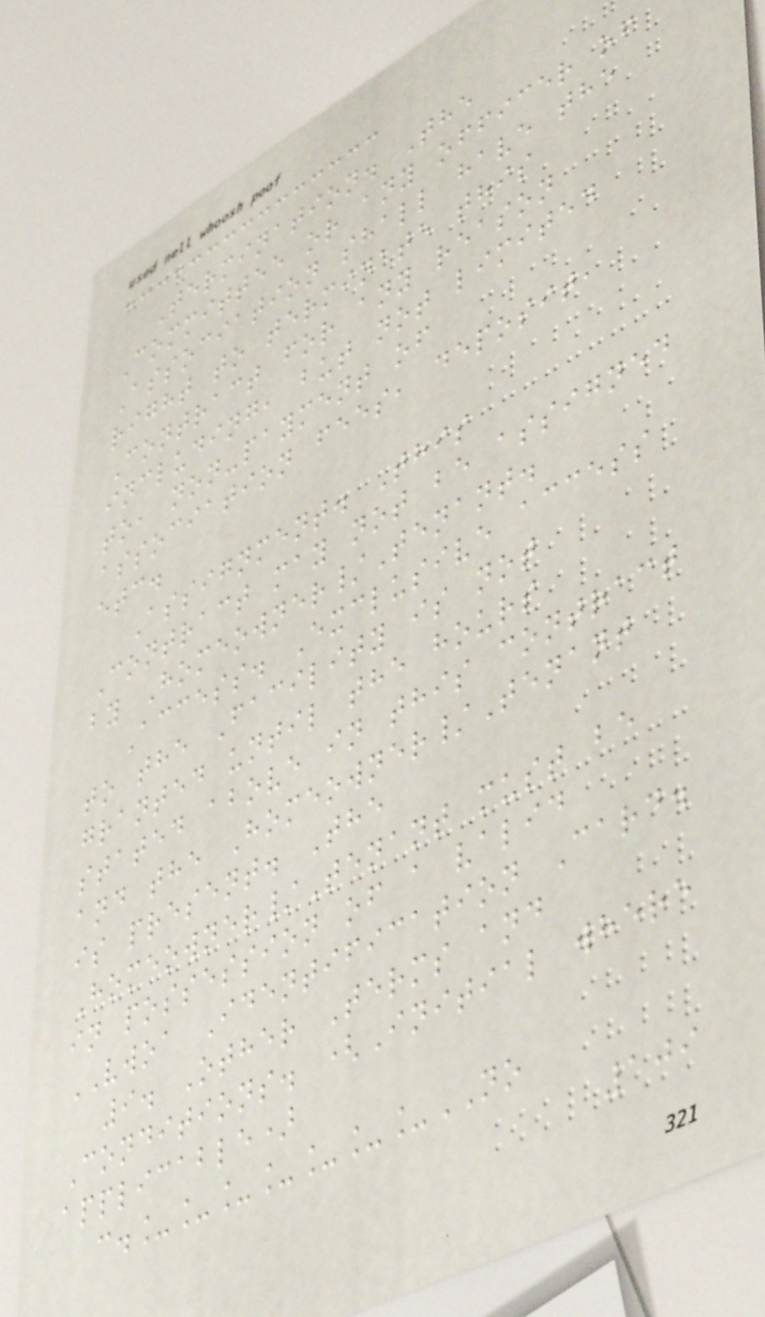Termination. The
Committee or any officer of
Association shall have the
right to terminate this
Contract for any reason
including, but not limited
to, non-payment of
association fees, deposit,
etc.
Assignment. This
Contract may not be assigned
by Homeowner/Tenant.
Access. Exclusive access
to the Facility is not
granted until the hours
stated above in this contract
and the Homeowner/Tenant
is present. The
Homeowner/Tenant must be
in possession of a valid
VWOA Identification Card.
9. Other Terms and
Conditions. (Initial where
applicable)
c._______NO
109
